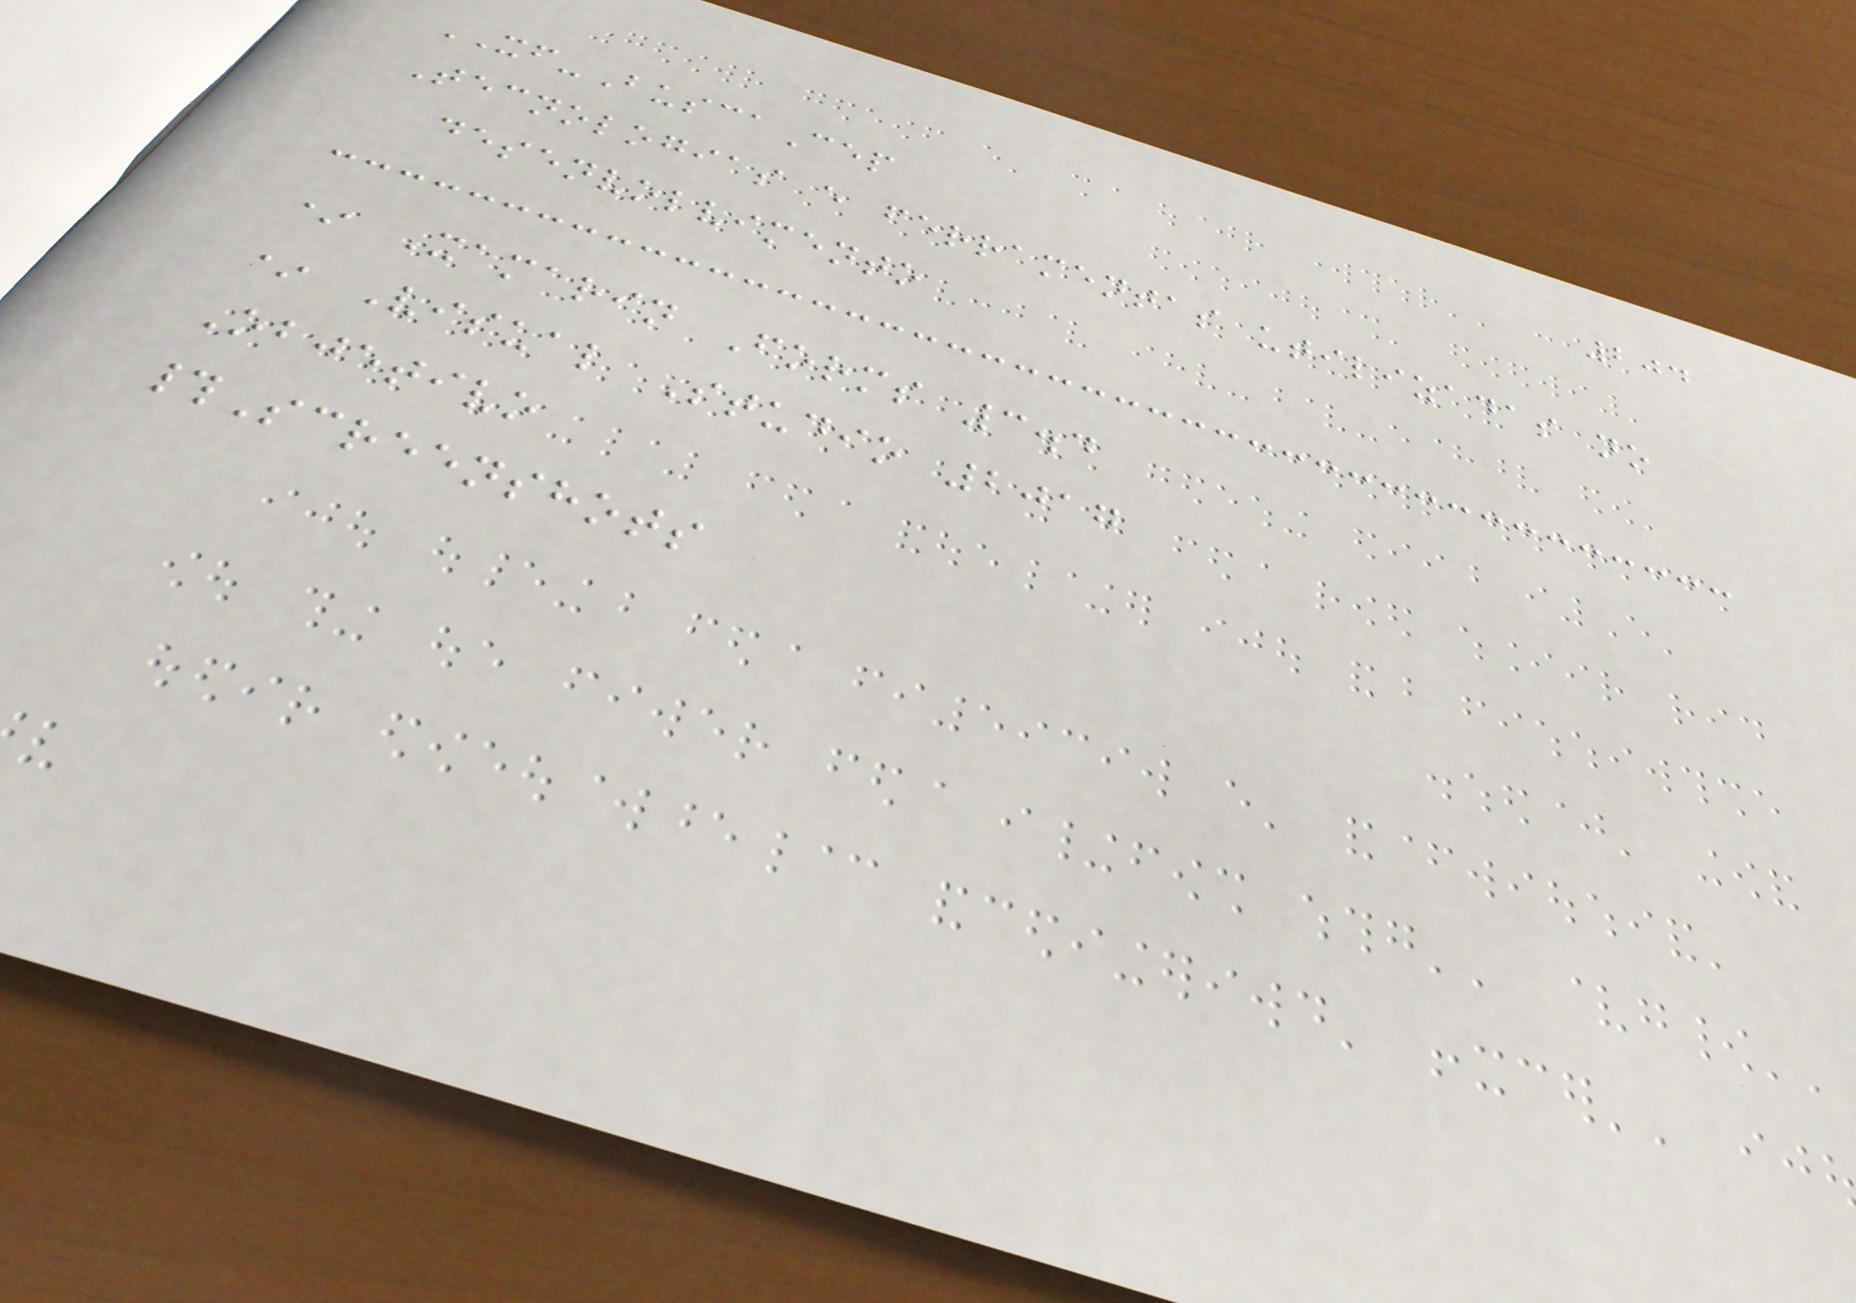204
XF-BuscaCep
Tecnologias e ferramentas utilizadas no
desenvolvimento
* Xamarin Forms 3.4
* Visual Studio 2017
Objetivo
#Screenshots
